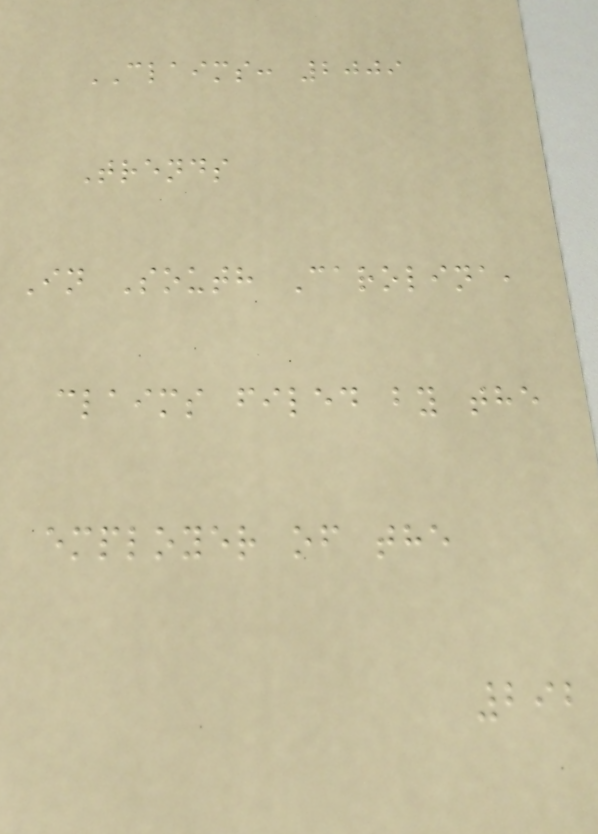CLAIMS: 2009
Trends
In South Carolina,
claims filed by the
employer of the
292
